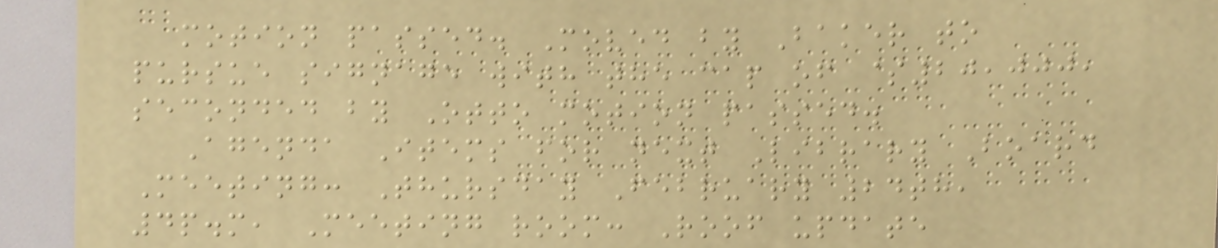motion passed. Moved by Baker to
pursue signage with the cap of $20,000,
seconded by Otto motion passed.
Agenda Items for next Library Board
Meeting: Thursday February 24th,
4p.m, Meeting room: Roof update
